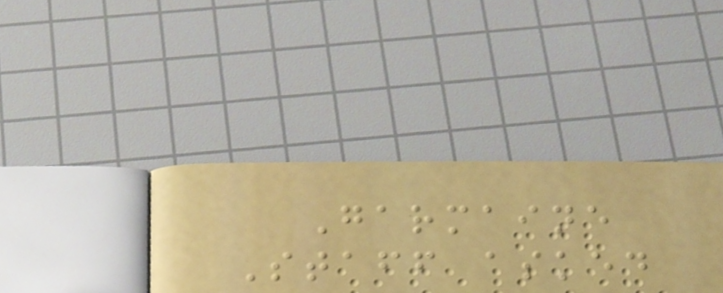Garmaine
Staff asked
